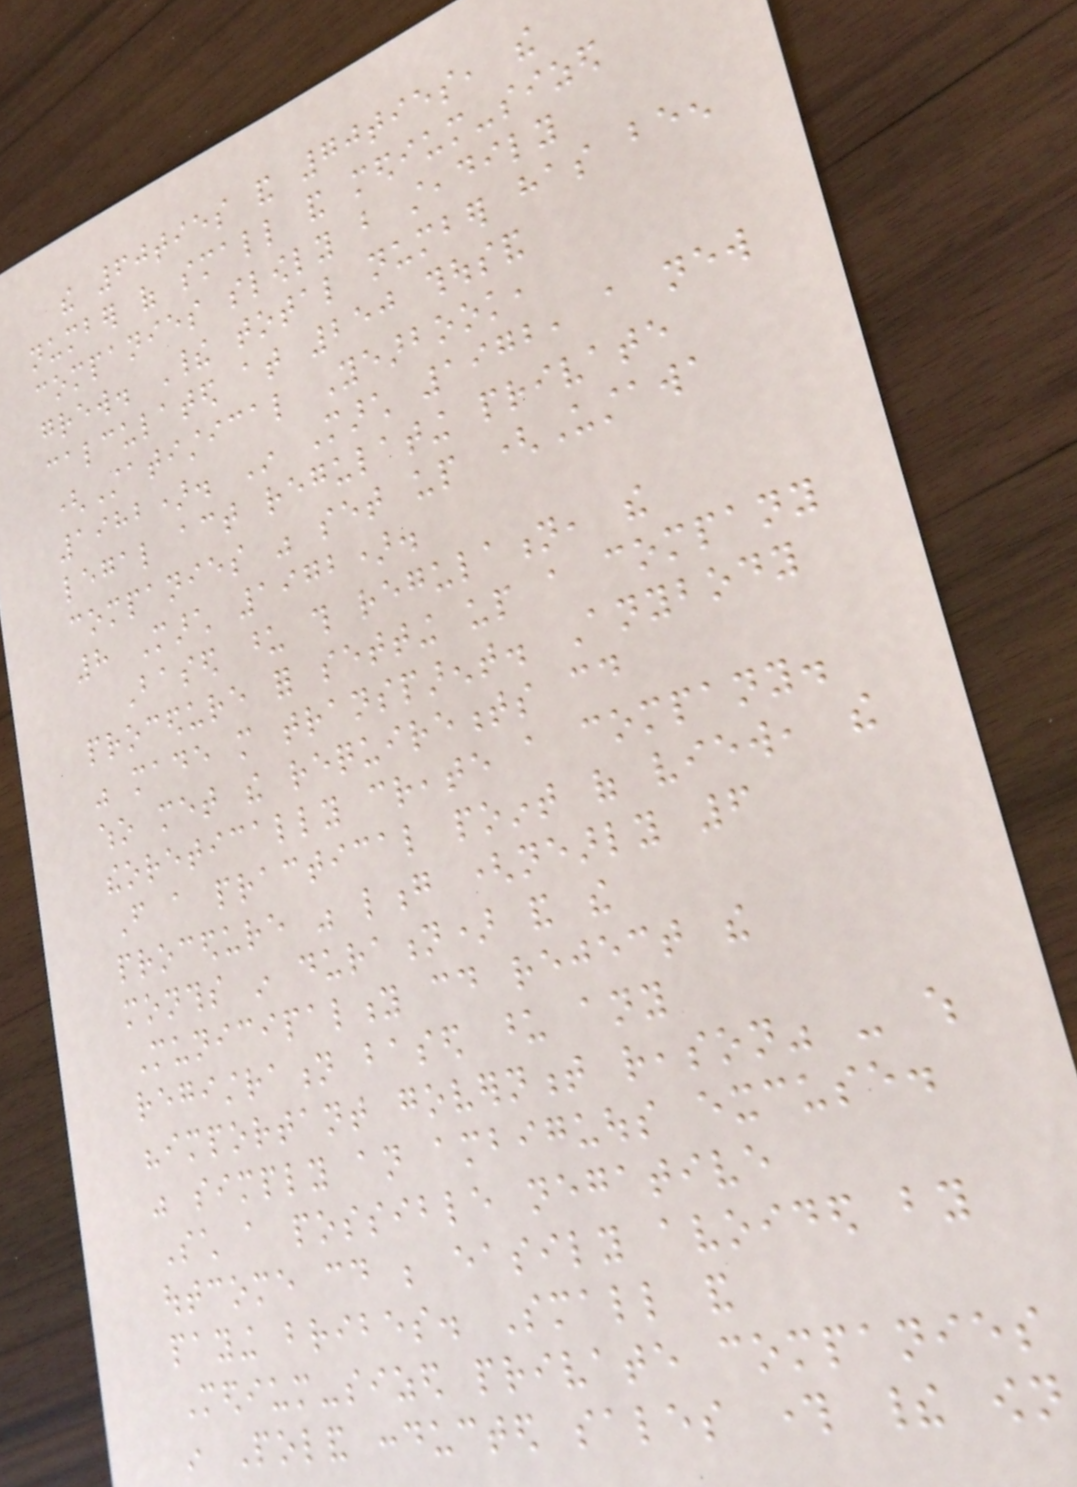the 60ties and 70ties, the
number of small and medium-sized
companies slowly but steadily
grew. Their total number has been
calculated at 250 thousand
(Statistical Yearbook,
1982). In March 1972, a new
legal act regulating private
companies was set up (Ustawa
8 March 1972).
Based upon this regulation, the
procedure for setting up a company
was made more transparent. Anybody
who met the requirements could
theoretically create a company.
From a practical point of view, the
procedure was long (nearly 6
months in duration) and the
Municipality could reject the
registration based upon any
"important government reason" - which
was simply an ambiguous excuse.
Such a possible negative
outcome could be easily avoided by
paying bribes. Small and
Medium-sized private companies
in Poland conducted sales through their own
